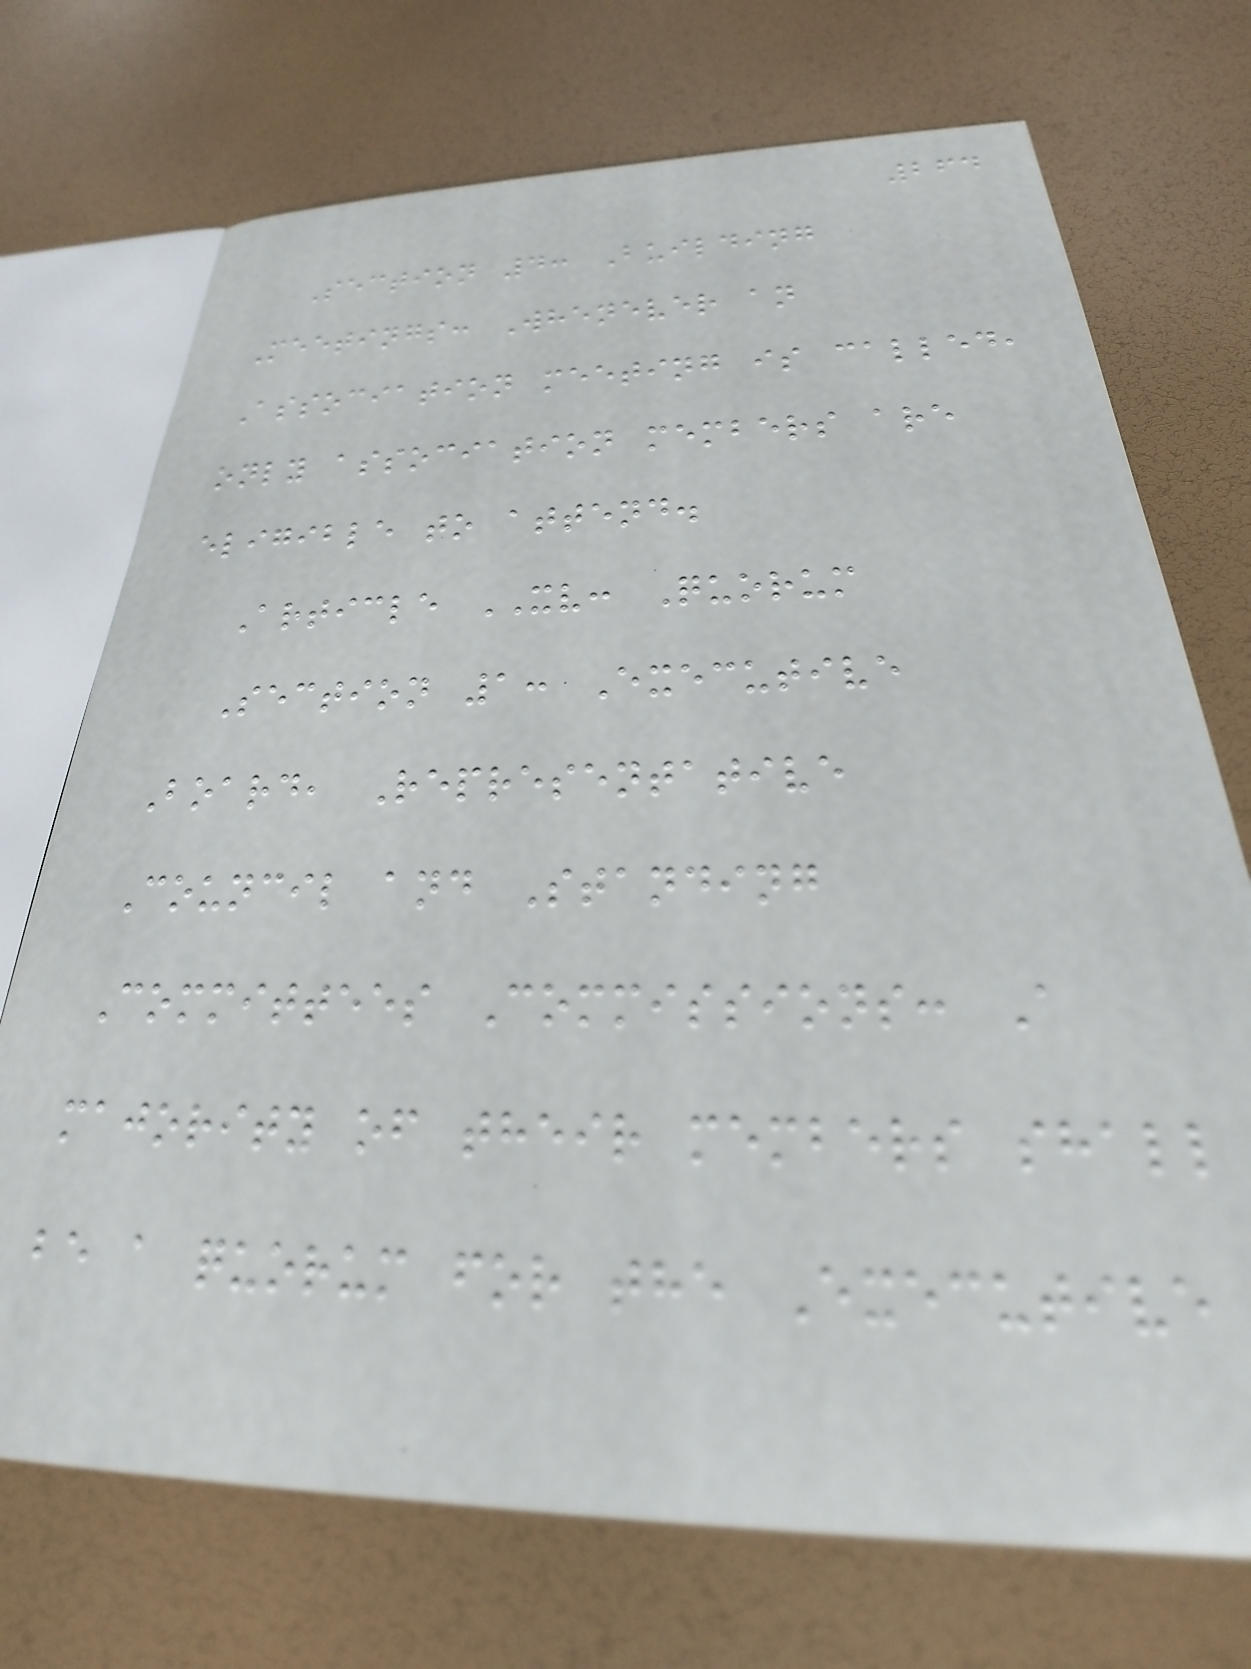264
Section 4: Building
Meetings: Whenever an
Association meeting is called,
only association members are
eligible to attend.
Article XV: Quorum
Section 1: Executive
Board, Representative
Council and Standing
Committees Commissions: A
majority of their members shall
be a quorum for the Executive
